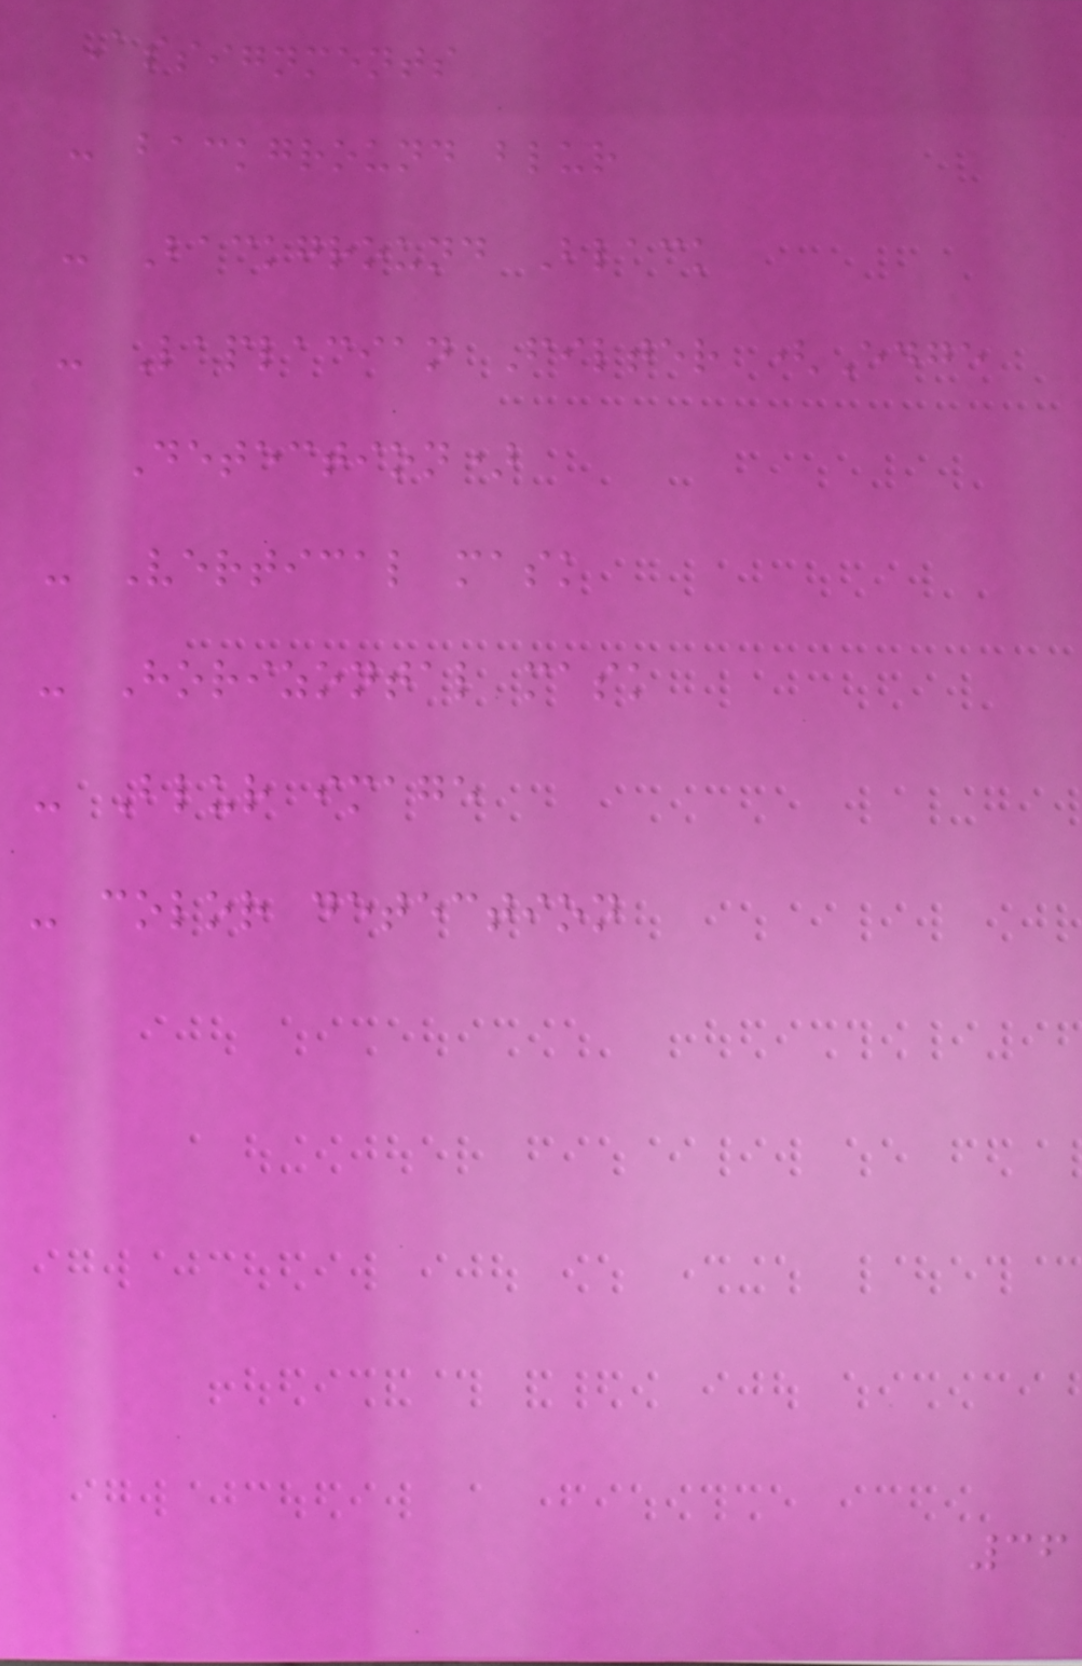Assignments
- background blur
- Background Black
- Laplacian Filter (Edge
Detection)
- Vertical mask
- Horizontal mask
- Blur image
- color detection
36
